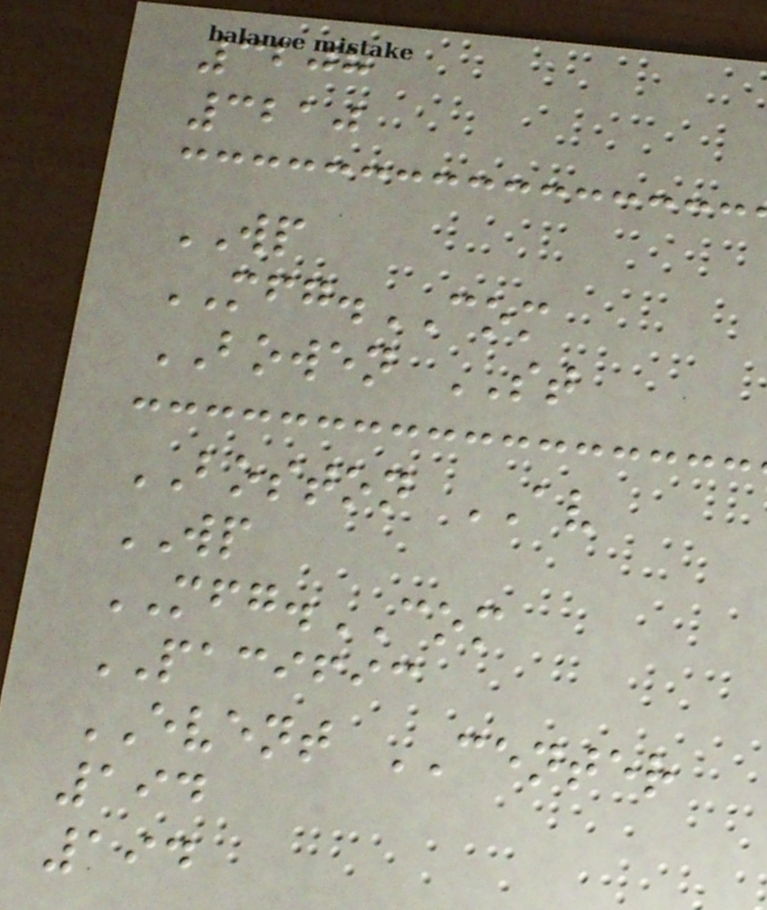3208
3210
WP
MFG.COM
BOWEN ST
BOSTON AV
WP
MFG.COM
PACIFIC
EVENT CENTER
194
194
